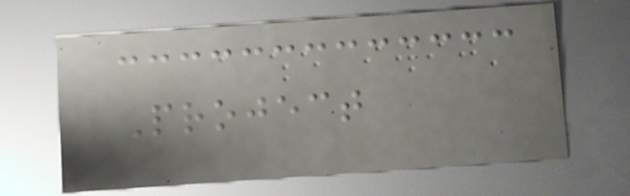Project
